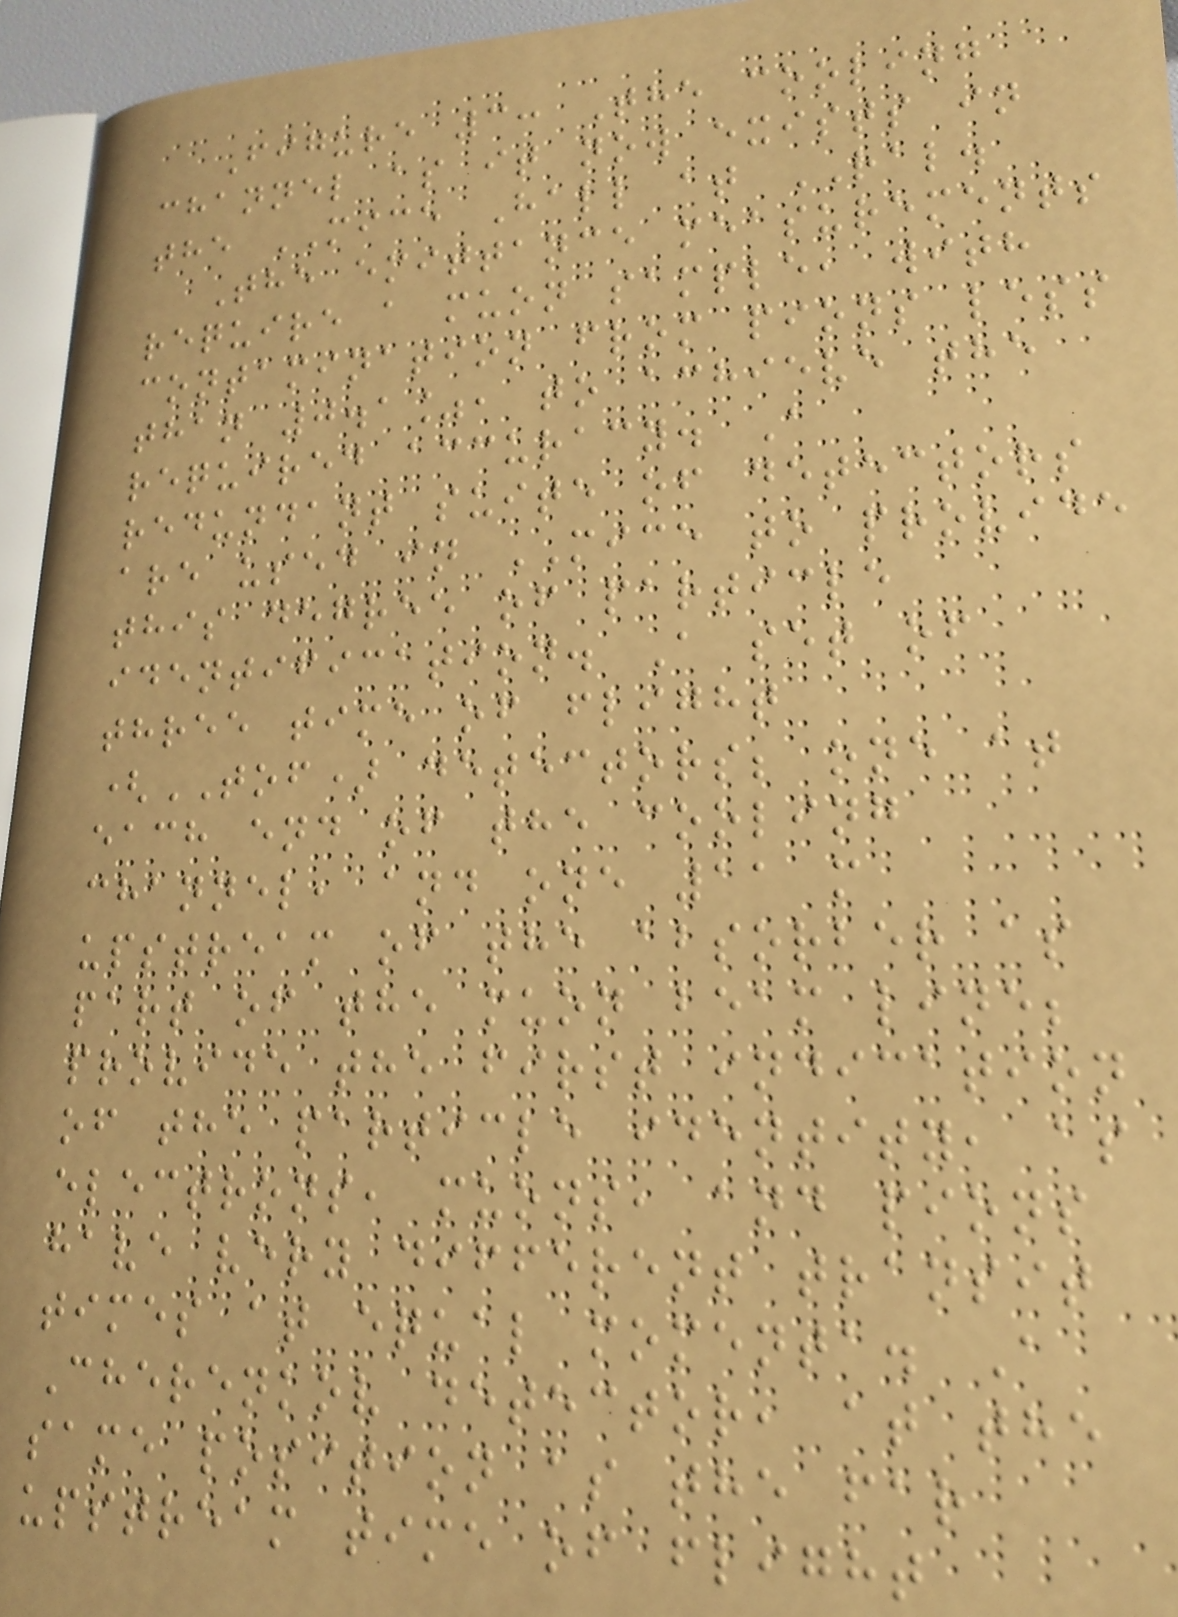Figure 3: The cooling
channel as it now exists in
the MICE Hall at RAL.
The emittance measurements
require a muon sample, with
contamination from pions less
than 0.1%, to achieve the
required accuracy. A
redundant suite of detectors
are used in MICE to provide
this degree of particle
identification. A set of
three time of flight
(TOF) detectors; one at
each end of the cooling
channel, and one 11 m
upstream of the absorber as
part of the muon beam line;
provide the first indication
of the particle identity, as
electrons, muons, and pions
have very different transit
times at equal momenta. A
Cherenkov detector, at the
same position as the far
upstream time of flight
